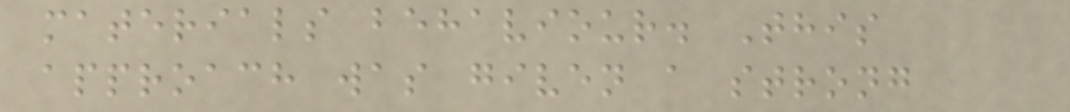materials behaviour. This
approach was given a strong
